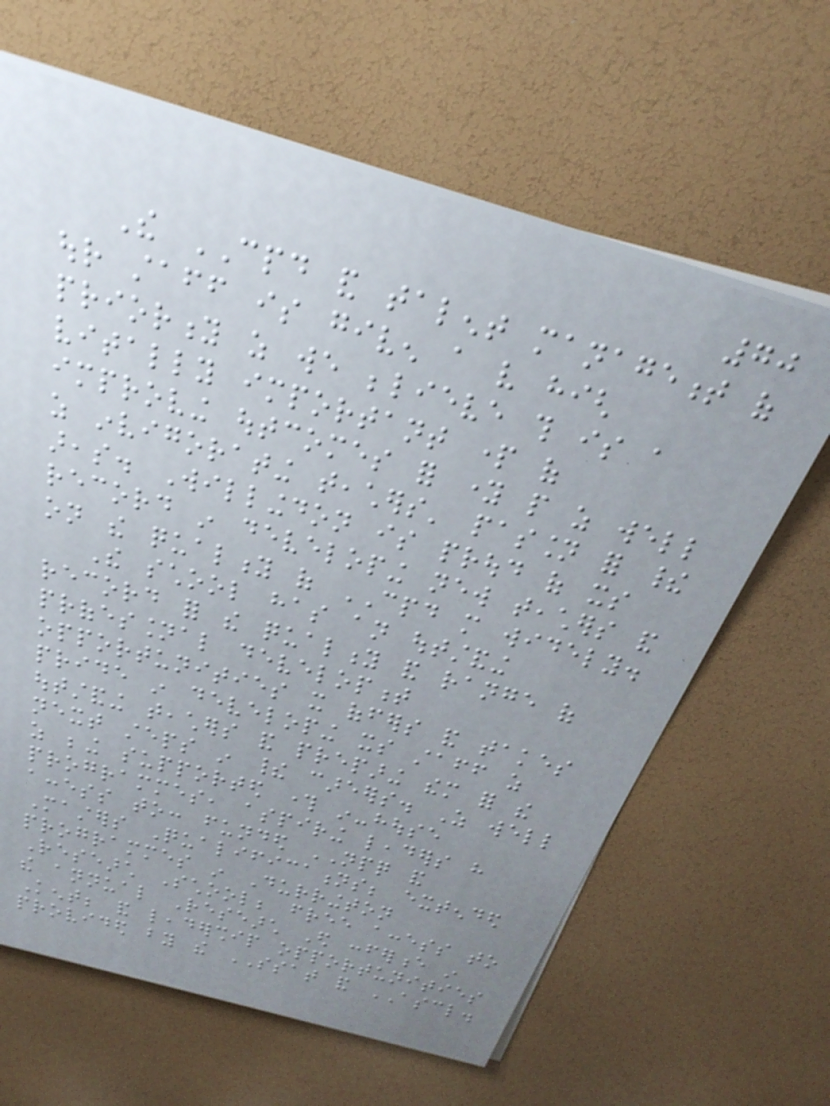70
The CPD and talent management of
our staff is given a very high
priority as we believe this is a
vitally important part of
improving outcomes for young people as well
as invigorating teachers' passion for their
areas. Willingdon is proud of its
record in developing new teachers and
on the quality of CPD more widely.
The school has an outstanding
record for the quality and range of
professional development
opportunities it offers and takes
pride in developing its staff as
outstanding teachers and preparing them for the
next steps in their careers. As well
as being supported through in-house
programmes, aspiring leaders have
access to: funded NPQ and
Masters Qualifications; extended
programmes in Durrington
Research School; free access to
the annual Research Ed conference in
Kent; and leadership opportunities
provided by the SSAT and ASCL.
